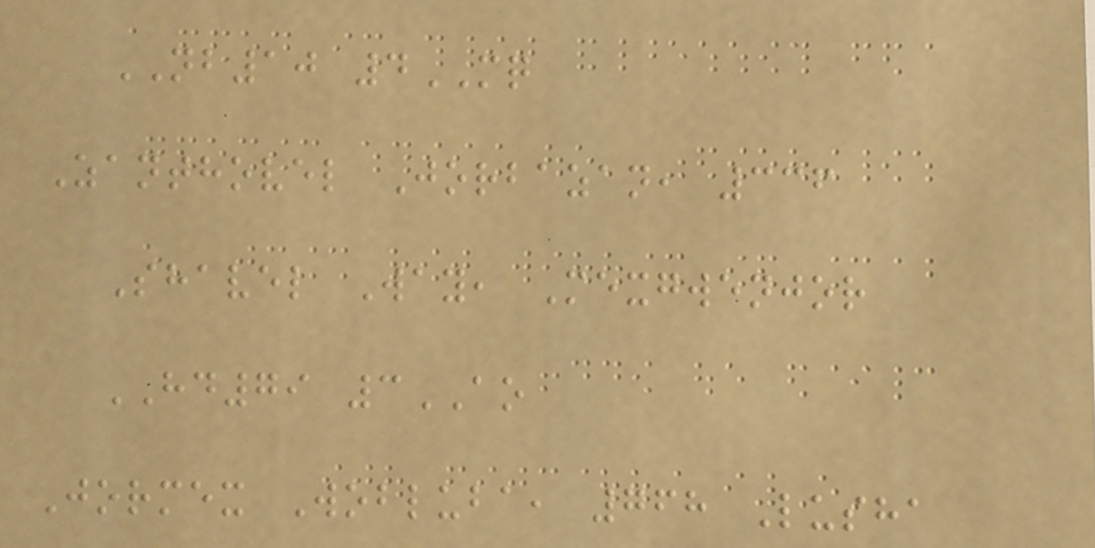NB10 4MQ
Zanthovel Jorbazan, 336
Shavel Way, Mexgwenjor
HD79 3AO
Jormex Wobluba, 768 Lusha
